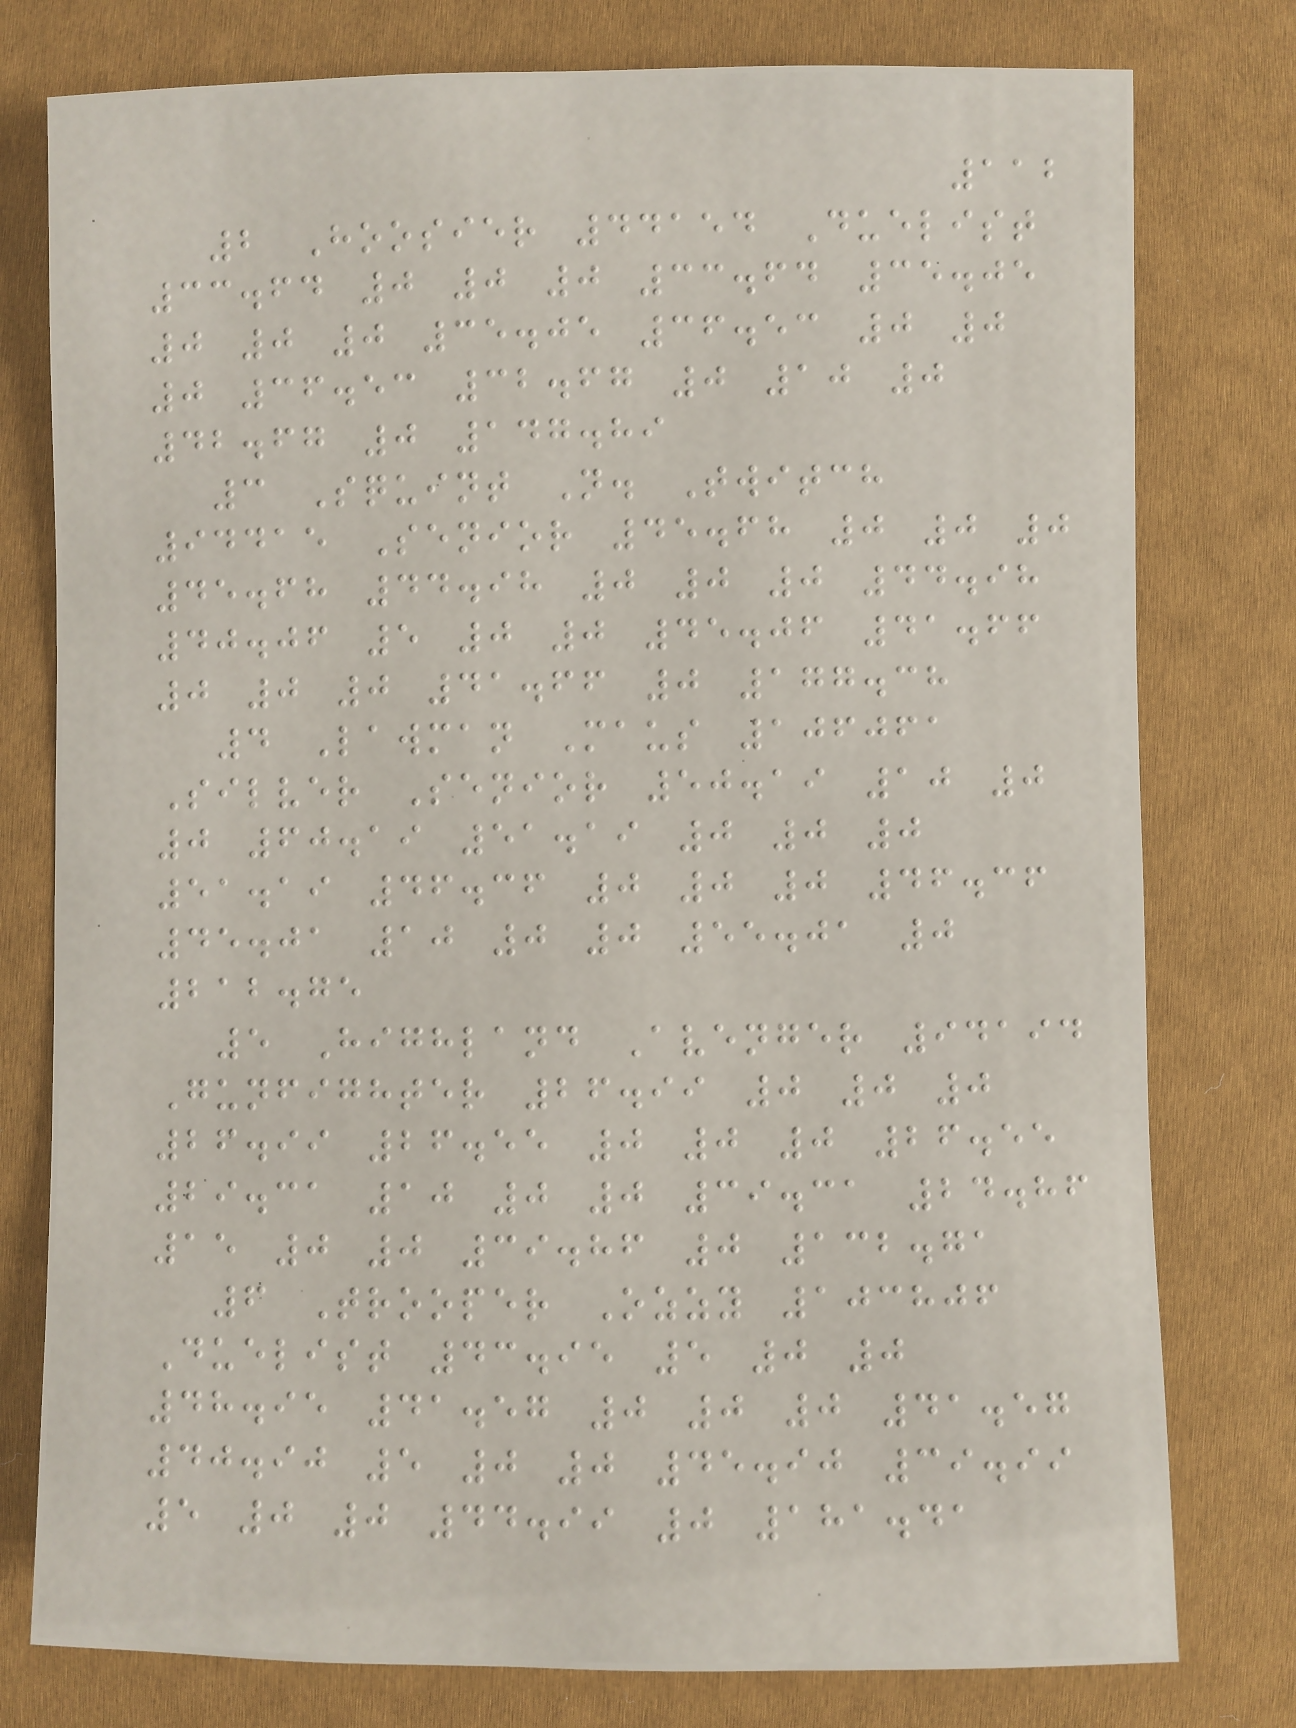112
2 Hoosier 44154 Duelist
33.64 0 0 0 33.64 35.05
0 0 0 35.05 36.53 0 0
0 36.53 32.67 0 10 0
42.67 0 147.89
3 Squint N. Twitch
94415 Senior 45.68 0 0 0
45.68 44.98 0 0 0 44.98
40.06 5 0 0 45.06 41.66
0 0 0 41.66 0 177.38
4 Lawman Maus 106061
Silver Senior 50.19 10 0
0 60.19 51.19 0 0 0
51.19 46.36 0 0 0 46.36
45.01 10 0 0 55.01 0
212.75
5 Highland Avenger 94194
Gunfighter 26.99 0 0 0
26.99 26.55 0 0 0 26.55
29.31 10 0 0 39.31 24.86
15 0 0 39.86 0 132.71
6 Trooper Ozzy 103806
Duelist 43.95 5 0 0
48.95 41.57 0 0 0 41.57
40.90 5 0 0 45.90 39.99
5 0 0 44.99 0 181.41
